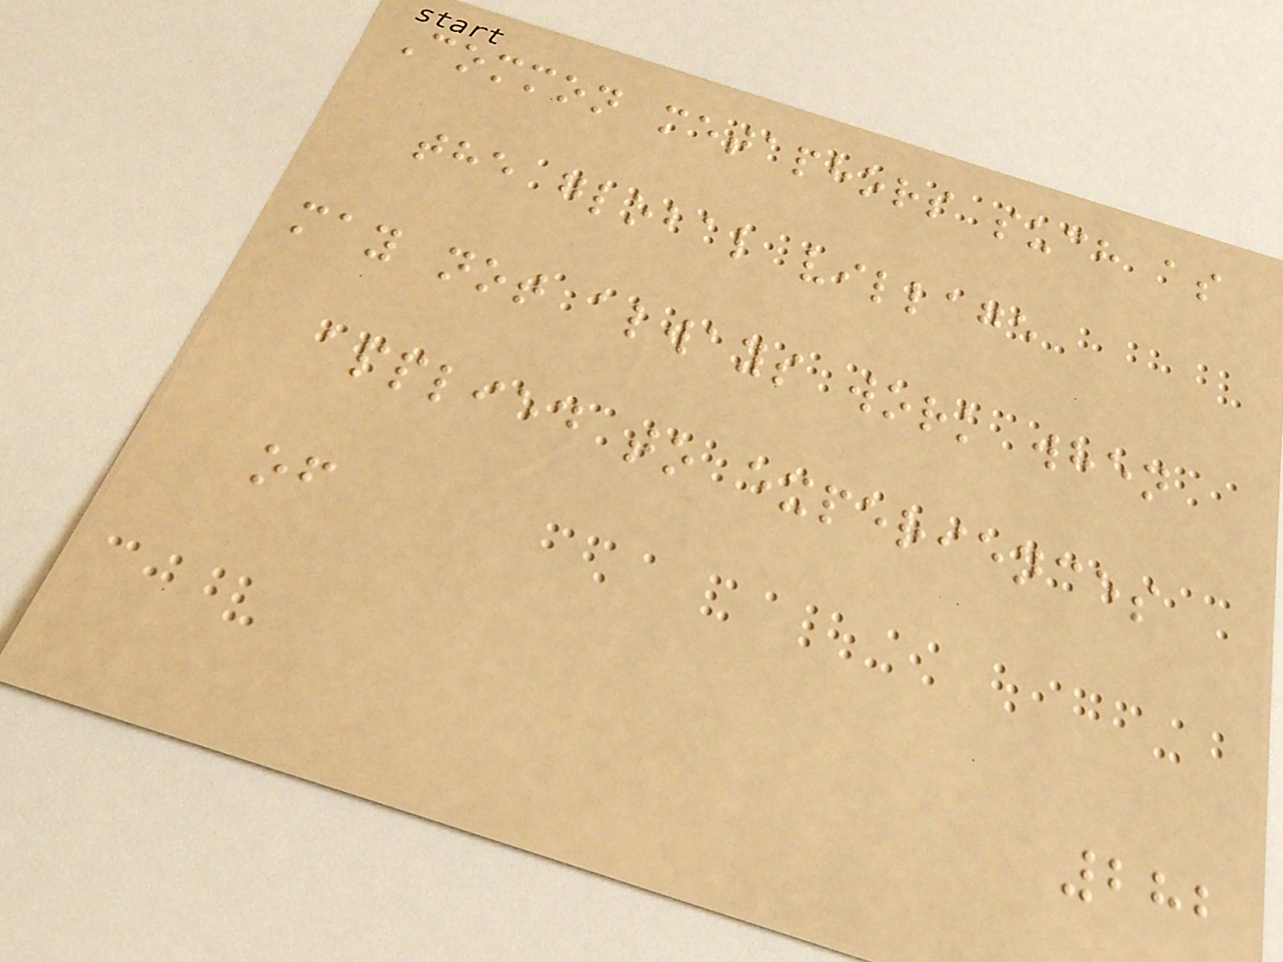Common metaphors such as
the global village
may not always work when
applied to experiences
of
282
